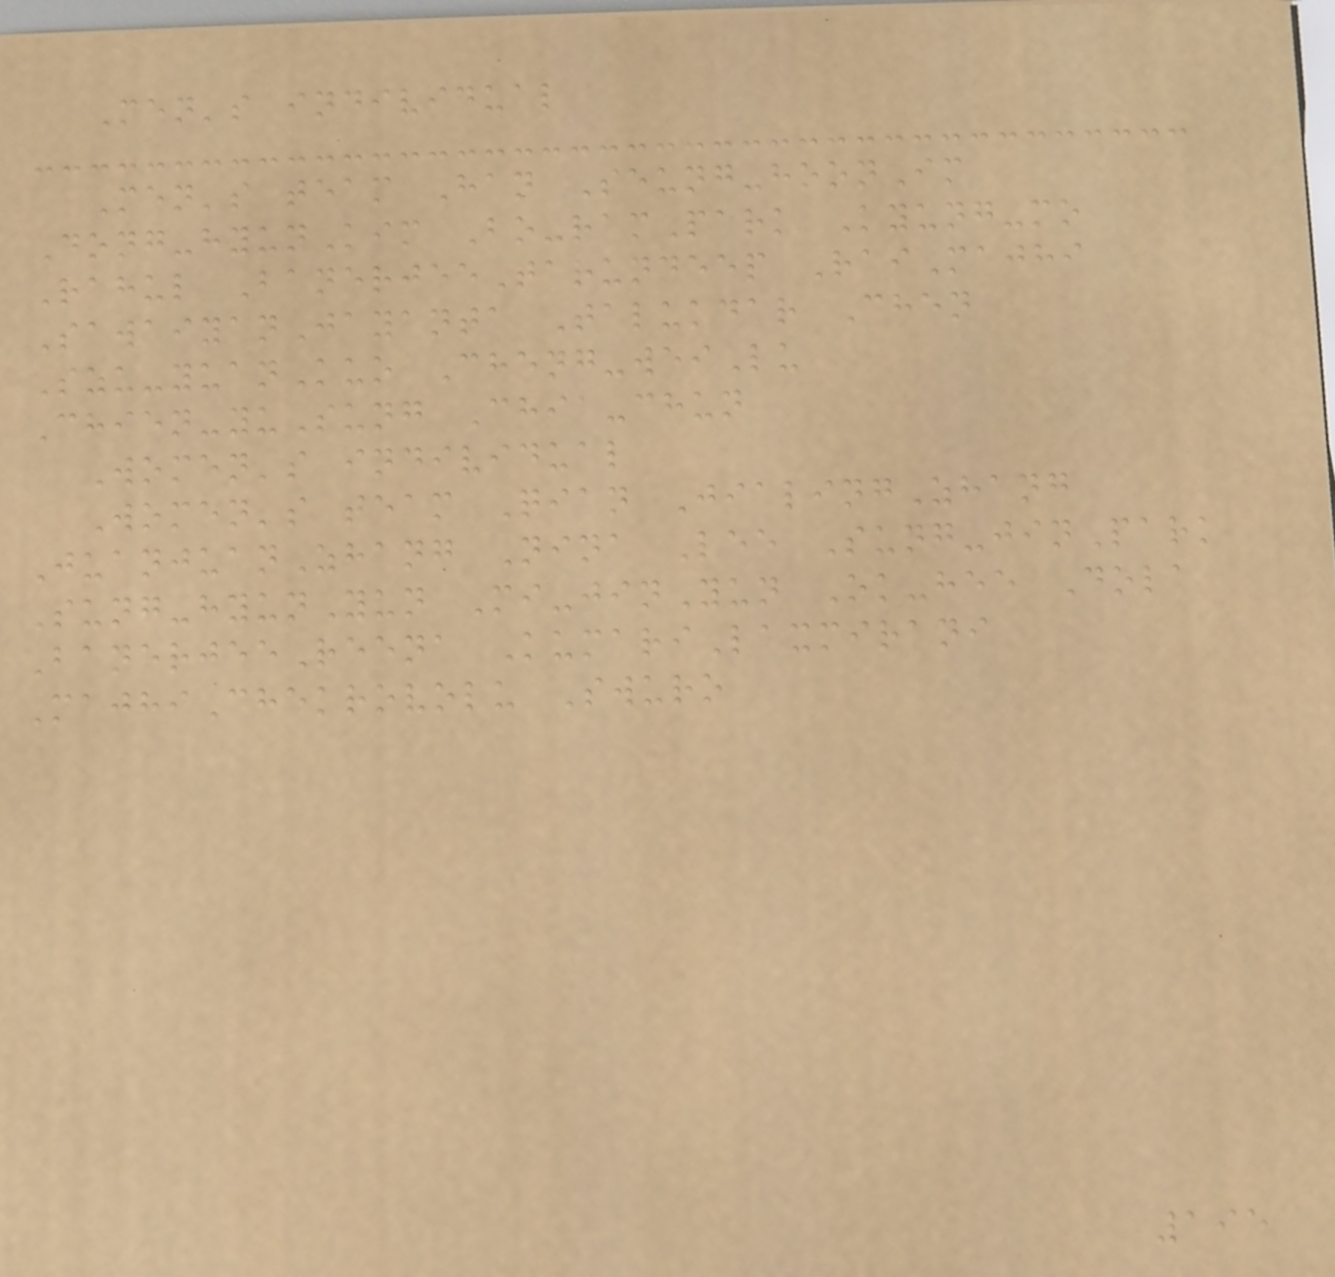Men's individual
Men's team Han Seung-hoonIm
Dong-hyunKim Bo-ramPark Kyung-mo
Rahul BanerjeeTarundeep RaiMajhi
SawaiyanJayanta Talukdar Chen
Szu-yuanKuo Cheng-weiLu
Chien-yuSung Chia-chun
Women's individual
Women's team Qian JialingZhang
JuanjuanZhang Nina Lee Sung-jinPark
Sung-hyunYun Mi-jinYun Ok-hee Dola
BanerjeeReena KumariLaxmirani
MajhiChekrovolu Swuro
195
